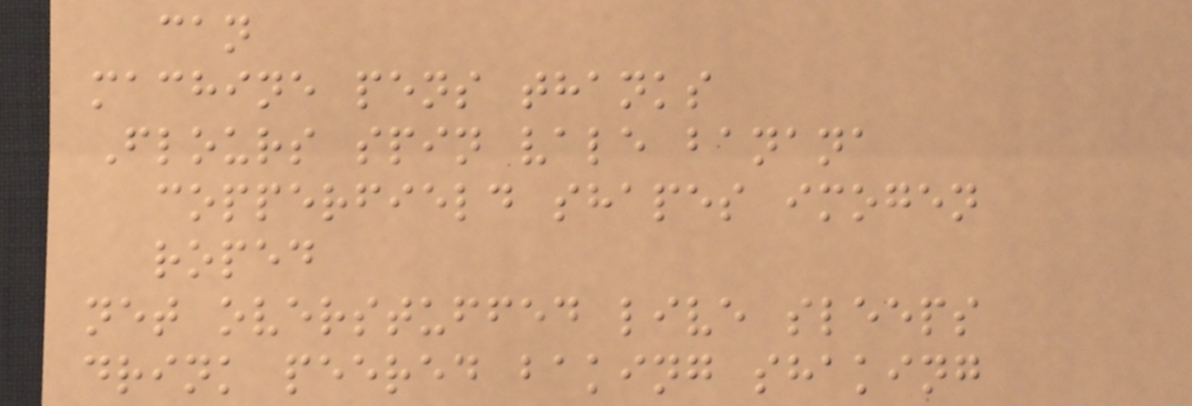can
machine pens thanks
Flours spin vale banana
copperfield shapes imogen
roped
net overstuffed live sleeps
drink peered baking shaking
